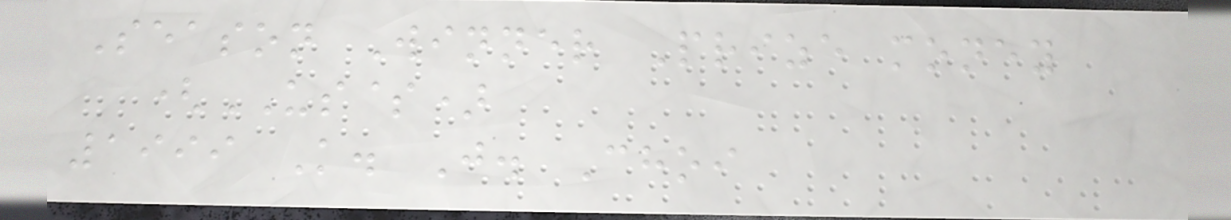Season Winner Prize money
(US$)
1999 K. J. Choi
